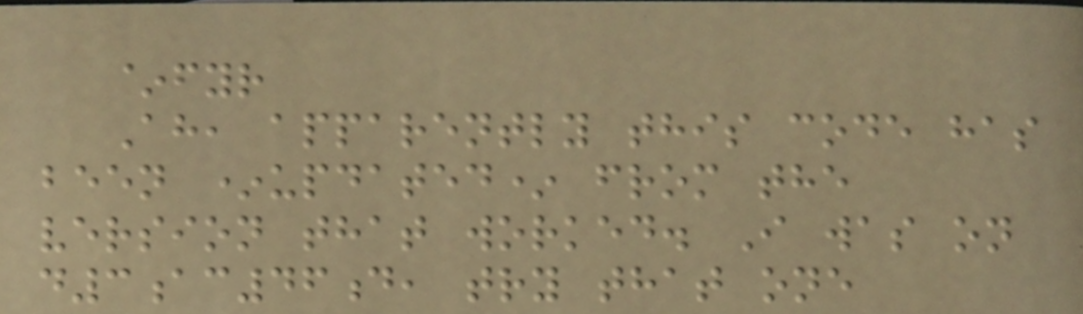~fyr
Ah, apparently this code has
been *updated* from the
version that worked. I was on
d3ac46d, try that one
